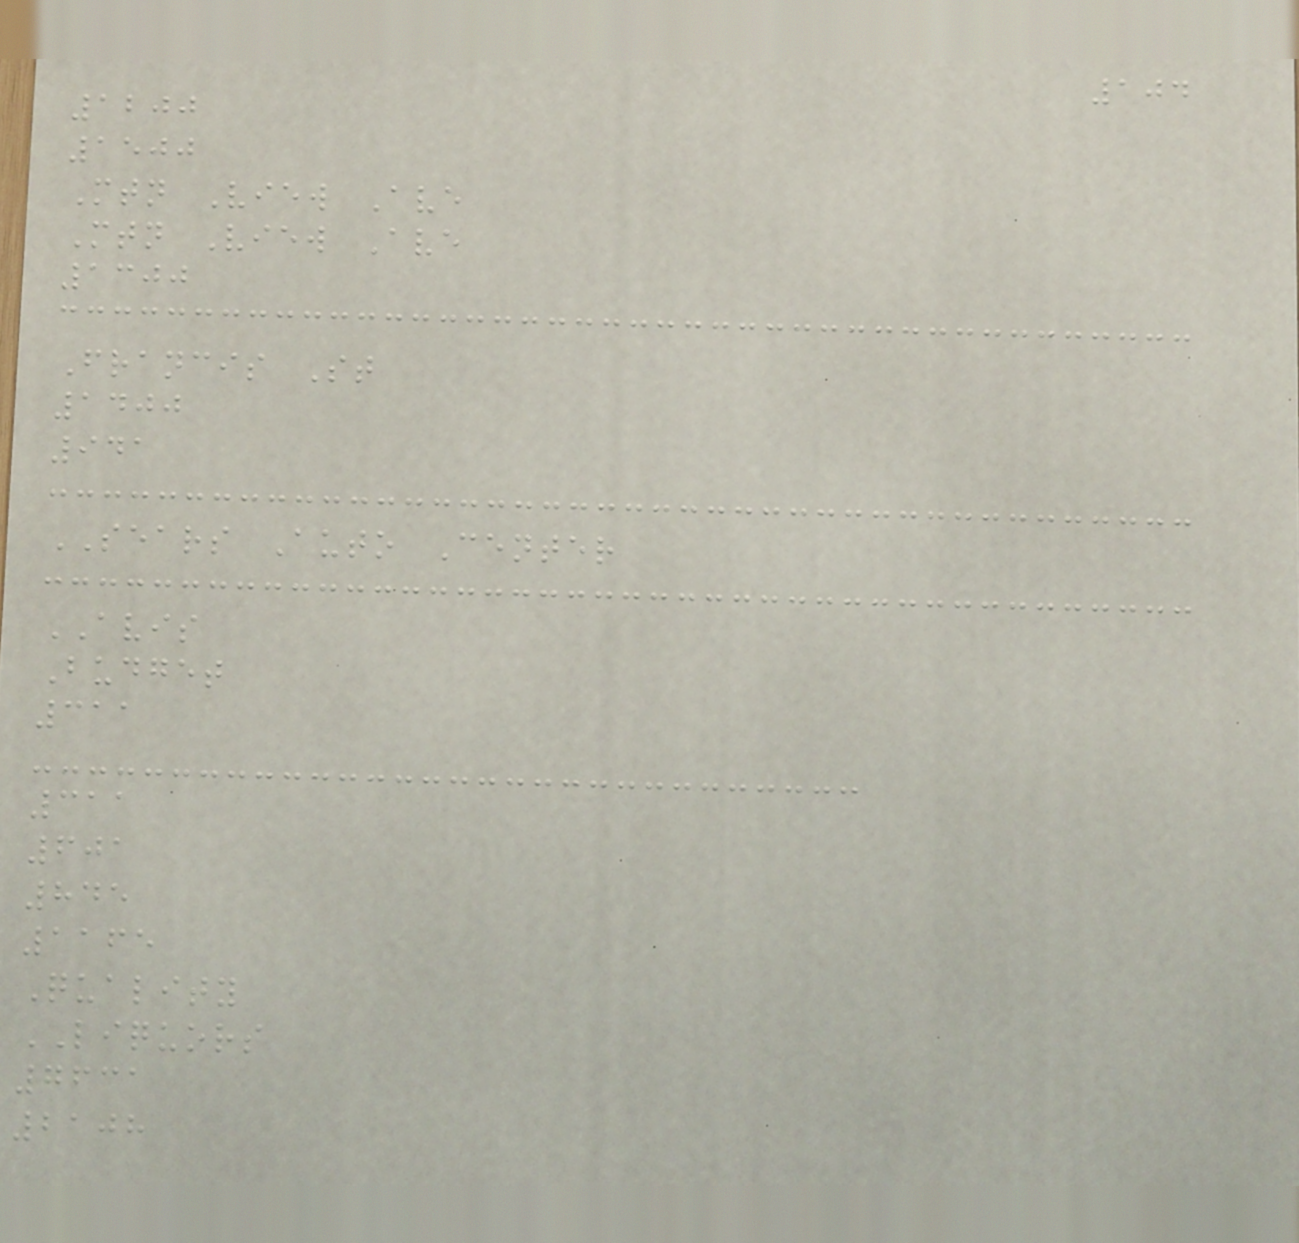104
1200
1500
Mtn View Ave
Mtn View Ave
1300
Francis St
1400
941
SEARS Auto Center
AVIS
Budget
311
311
601
845
1165
Quality
LIQUORS
7631
2108
